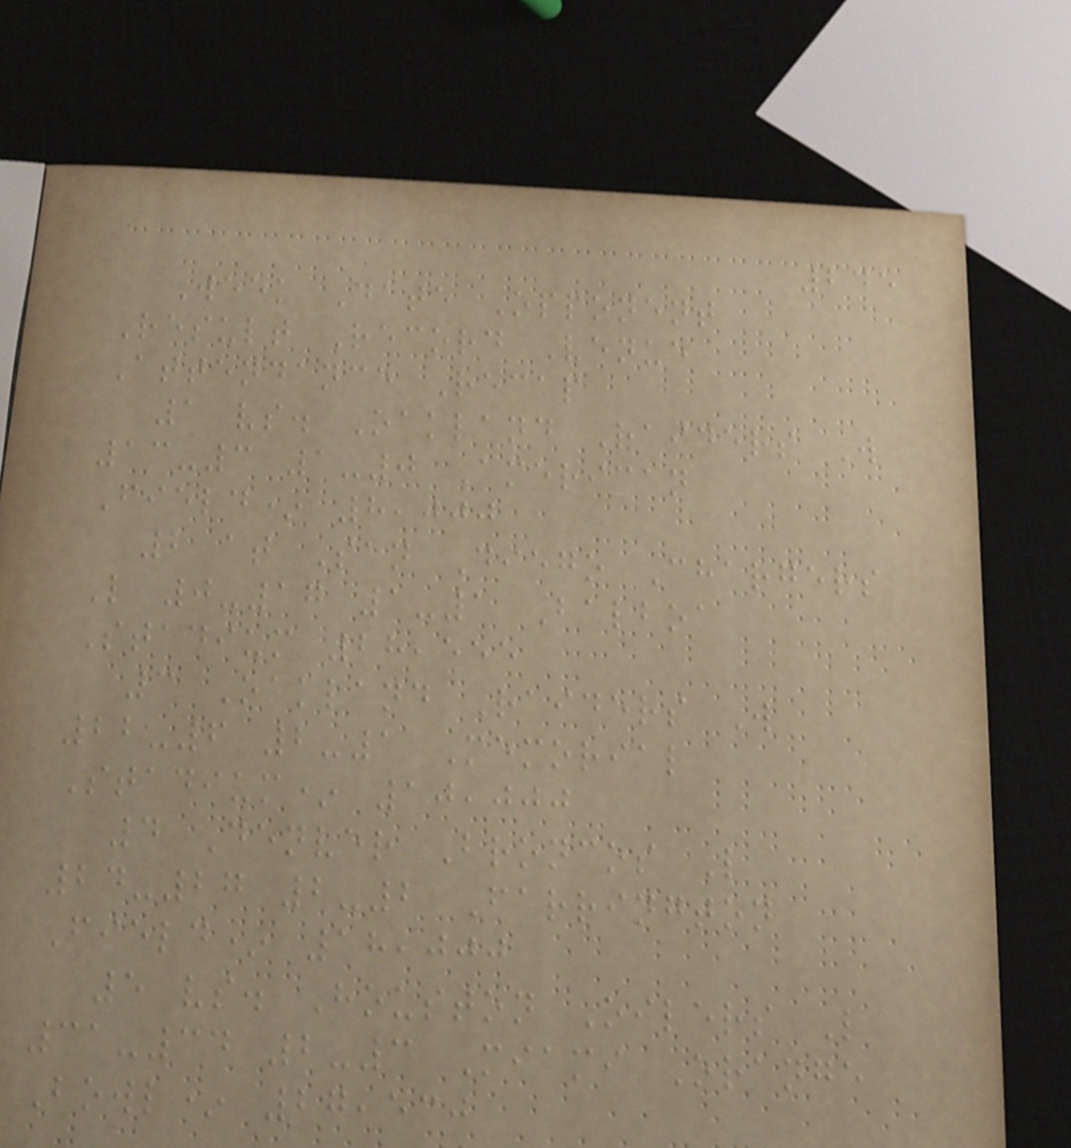245
Week Date Opponent
Result Record Venue
Attendance Recap
1 vs. Oakland Raiders W
13-3 1-0 American
Field* 8,000
2 at San Diego Chargers
L 0-17 1-1 Balboa
Stadium 28,555
3 Oakland Raiders W
22-6 2-1 Memorial
Stadium* 10,000
4 Denver Broncos L
24-27 2-2 Farrington
Field* 18,000
5 vs. Houston Oilers L
31-34 2-3 Miami Orange
Bowl* 27,530
